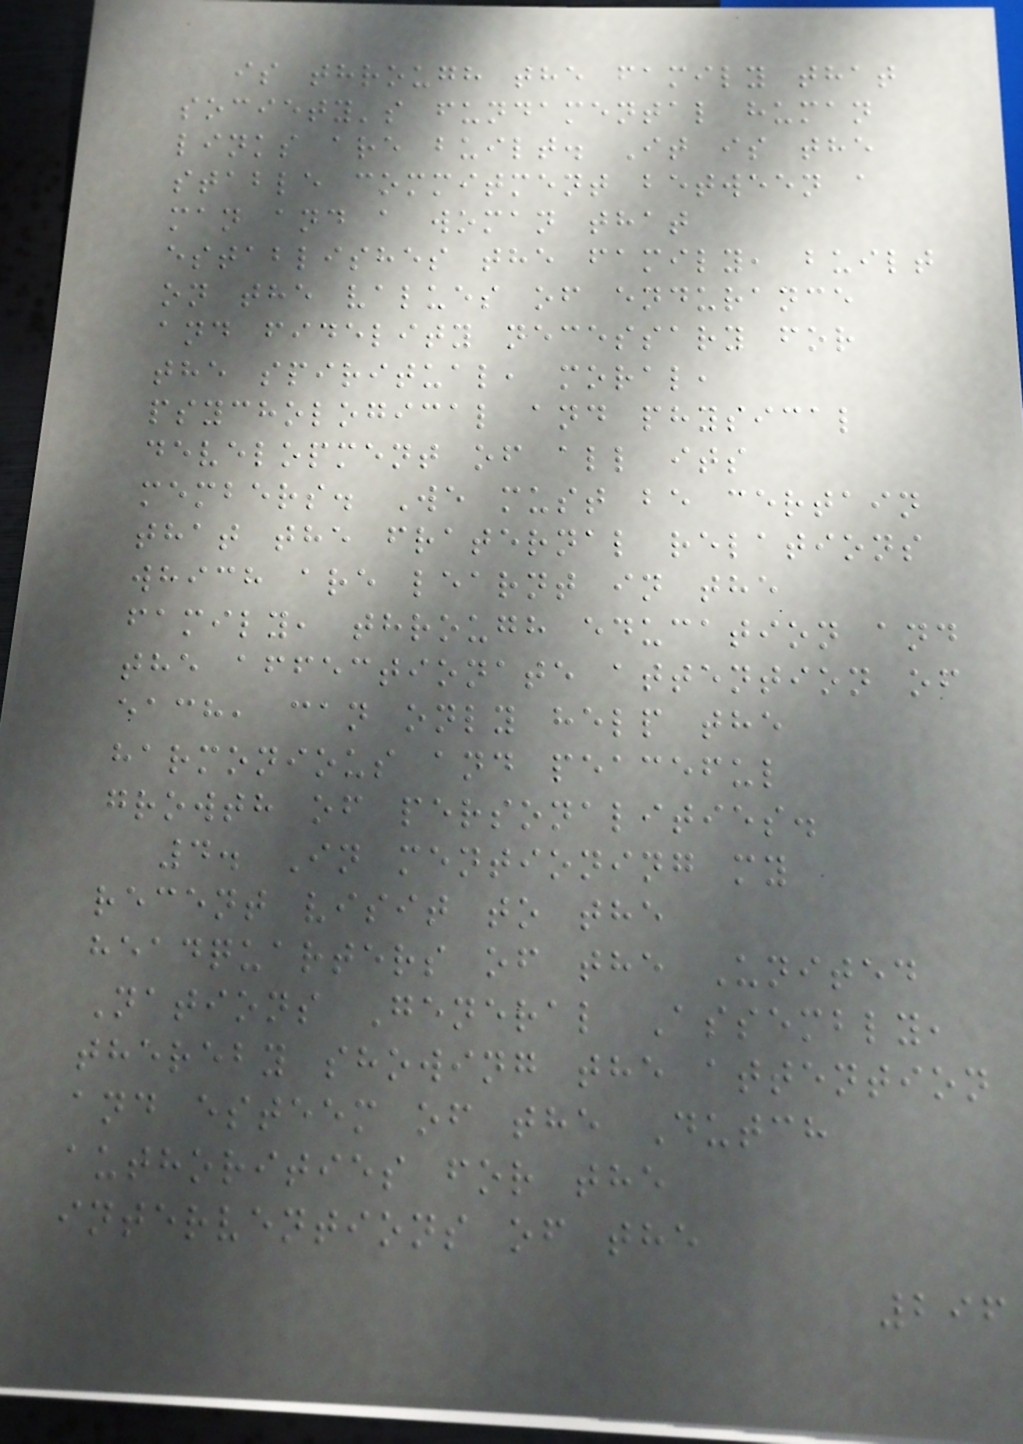is through the family that
society's fundamental human
links are built. It is the
stable commitment between a
man and a woman that
establishes the family, built
on the values of endurance
and fidelity necessary for
the spiritual, moral,
psychological and physical
development of all its
members. We must be certain
that the fraternal relations
which are learnt in the
family, through education and
the affectionate attention of
each, can only help the
harmonious and peaceful
growth of personalities.
4. In mentioning my
recent visit to the
headquarters of the United
Nations General Assembly,
thereby showing the attention
and esteem of the Dutch
authorities for the
interventions of the
296
